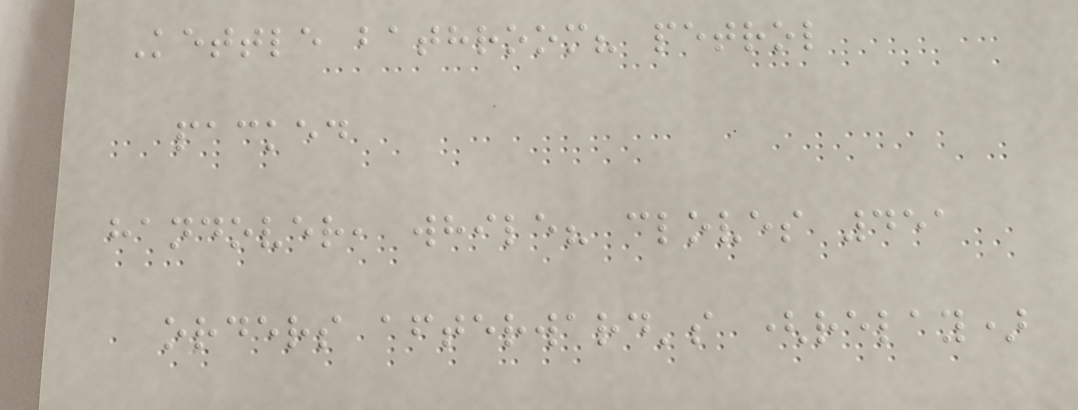Kettle bathroom? petrol
packed
handover, while? cloves 451
orders afterward's (relay)
